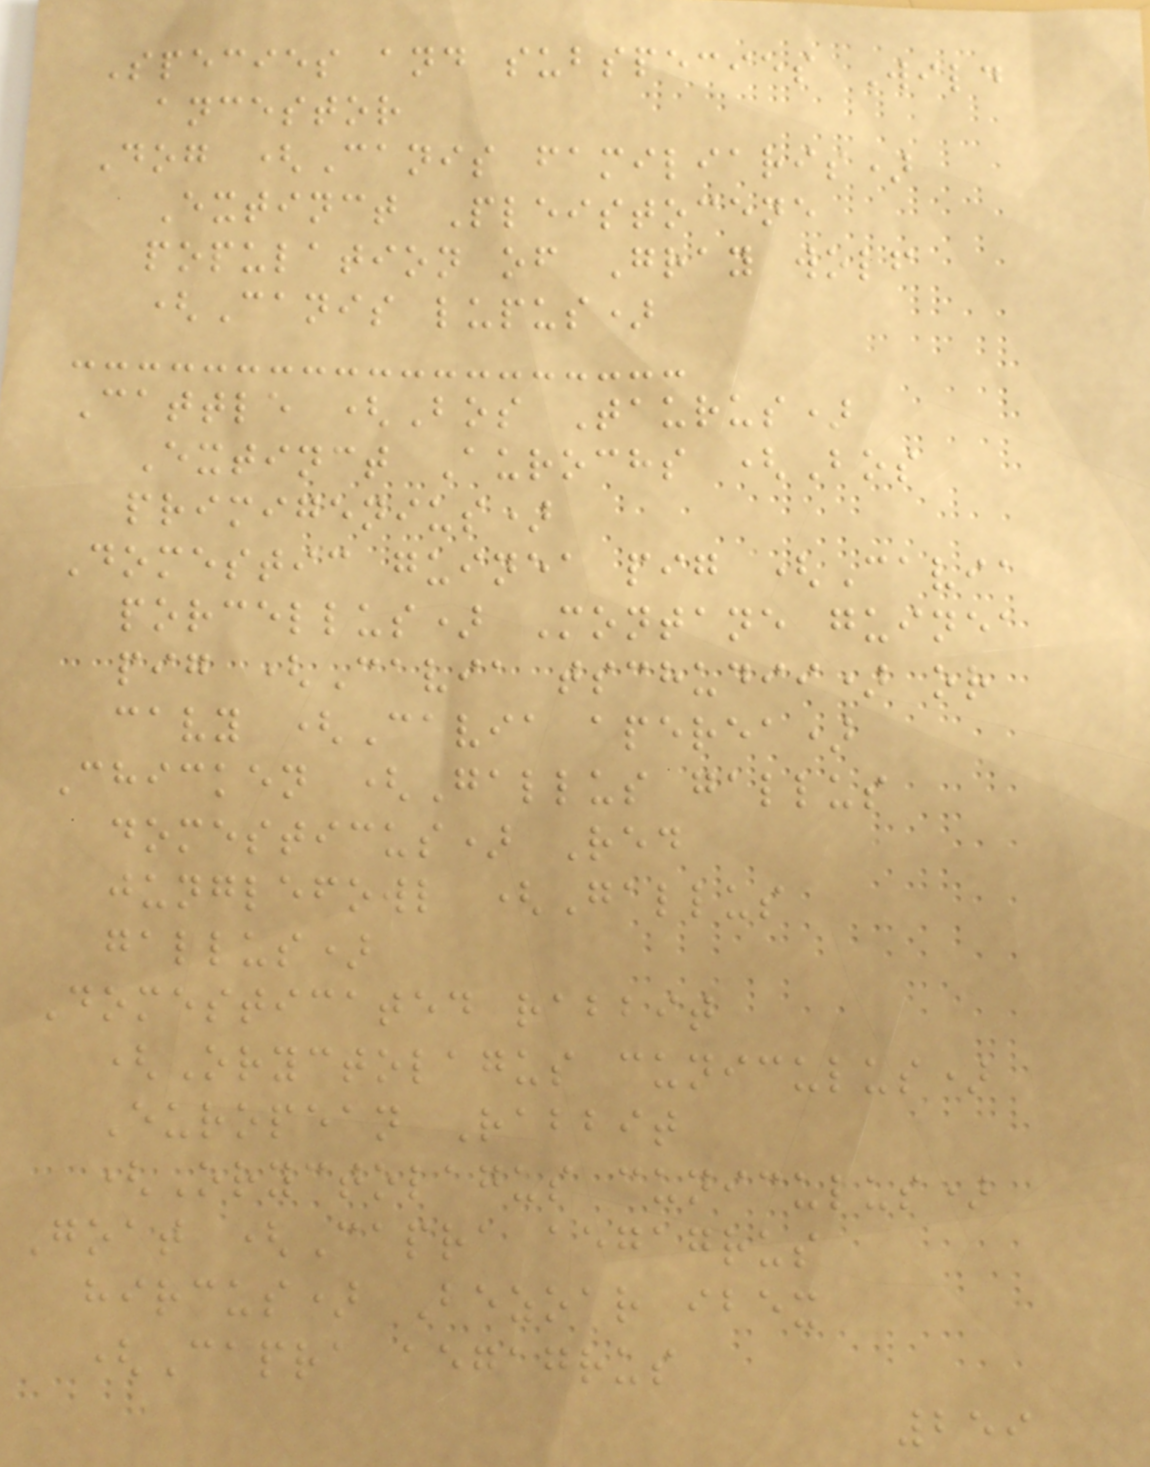Species and subspecies Wild
ancestor
Dog (Canis familiaris)
Extinct Pleistocene
population of Gray wolf
(Canis lupus)
Cattle (Bos Taurus)
Extinct Aurochs (Bos
primigenius)
Domestic guinea pig (Cavia
porcellus) Montane guinea
pig (Cavia tschudii) or
cavy (Cavia aperea)
Chicken (Gallus gallus
domesticus) Red
junglefowl (Gallus
gallus)
Domesticated rabbit
(Oryctolagus cuniculus)
European Rabbit
(Oryctolagus cuniculus)
Goat (Capra aegagrus
hircus) Bezoar ibex
(Capra aegagrus
259
